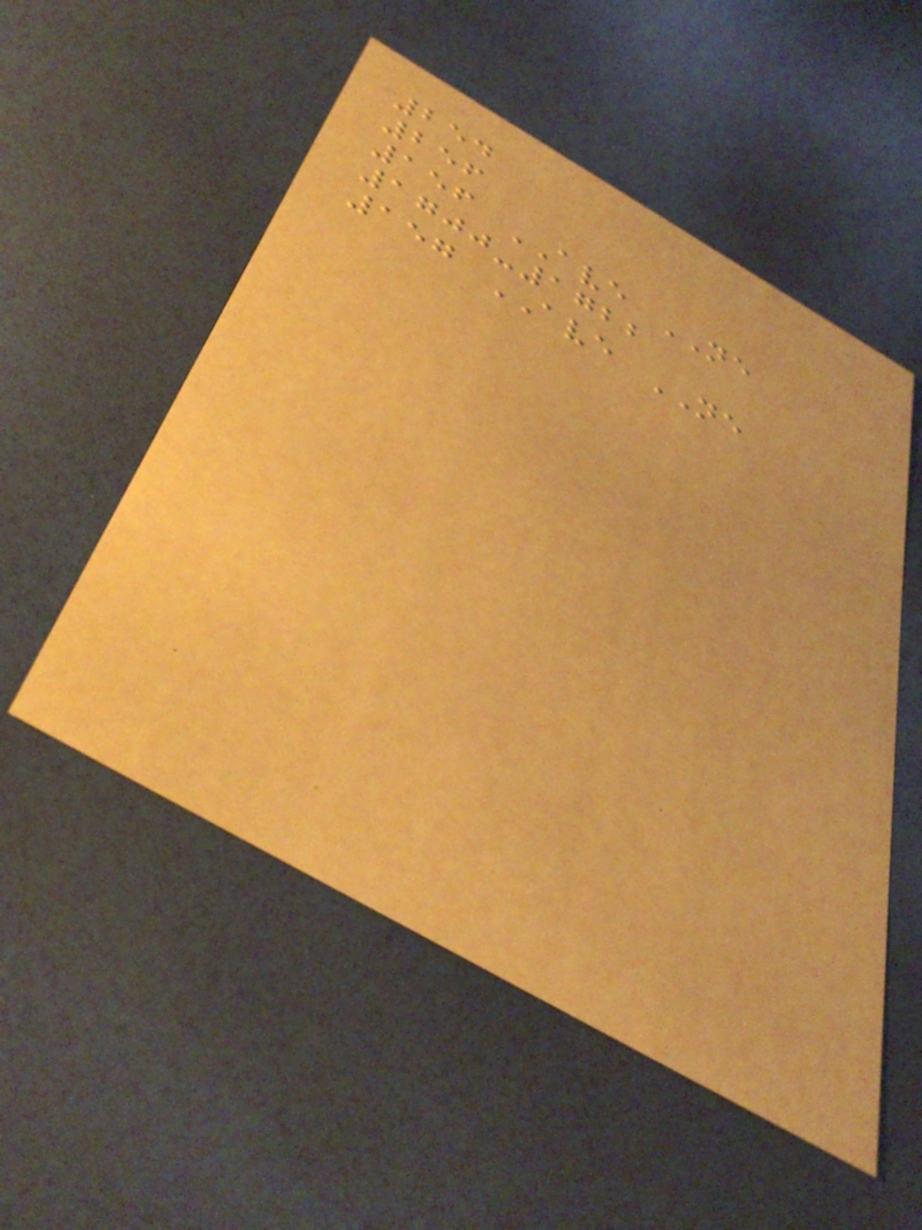254
256
156 AVE NE
1700-1722
157 AVE NE
